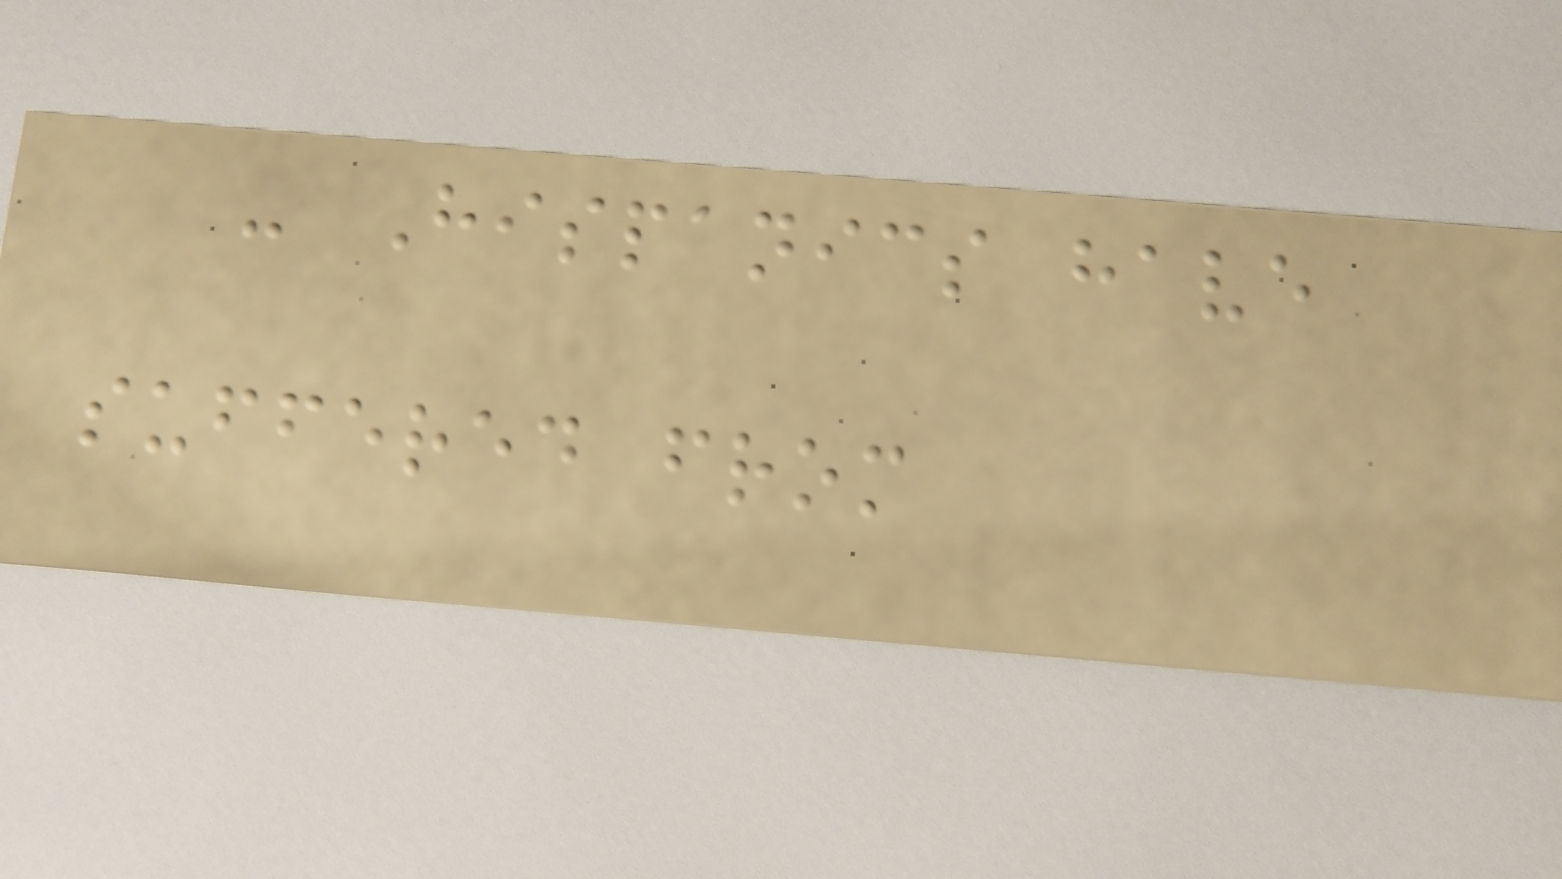- Hispanics have
suffered from
